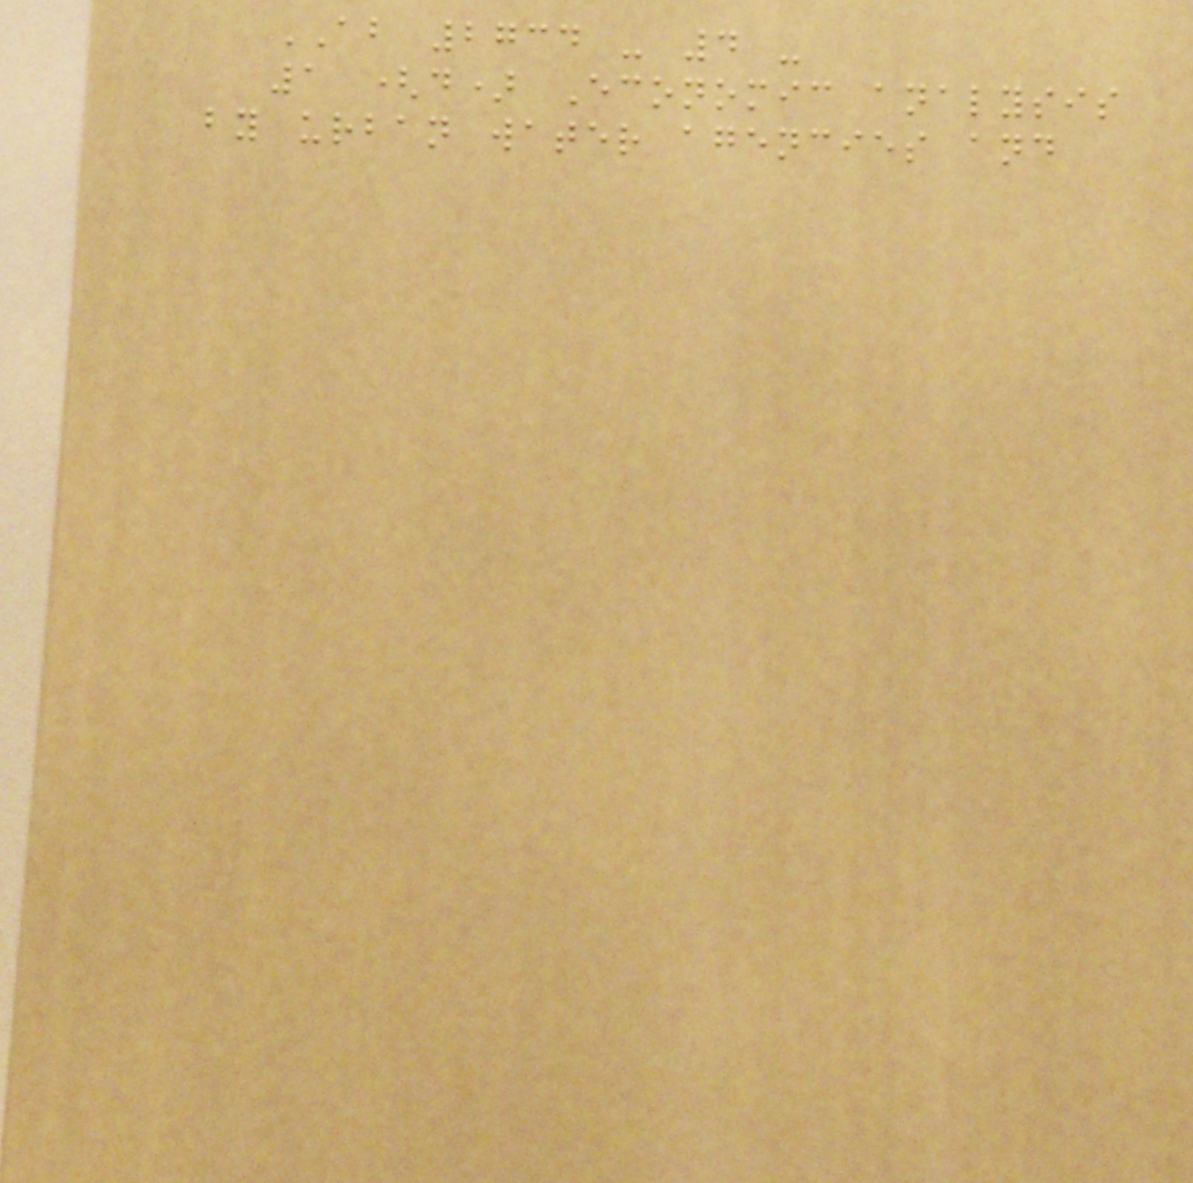AB 2734 - 4 -
1 (d) Economic analysis
by urban water agencies and
